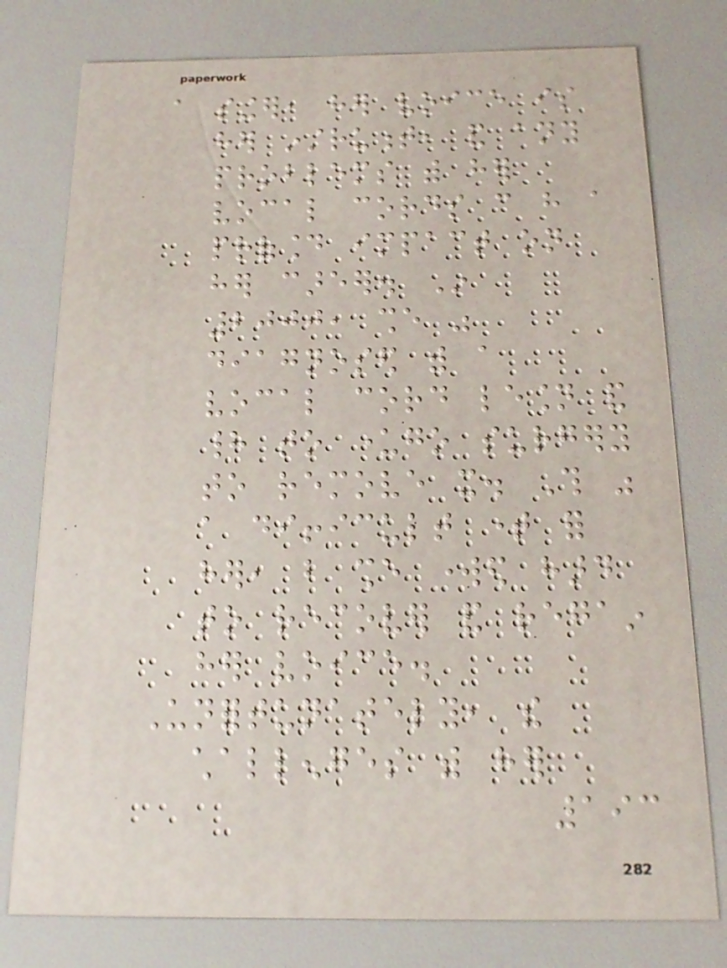a singer, her voice is
her instrument, and any
problems with her
vocal cords can have a
profound impact on
her career. In
2000, she was
diagnosed with a
vocal cord lesion and
had to undergo surgery
to remove it. This was
a difficult time for
her, but she worked hard
to recover and regain
her voice.
Unfortunately, the
challenges with her
193
